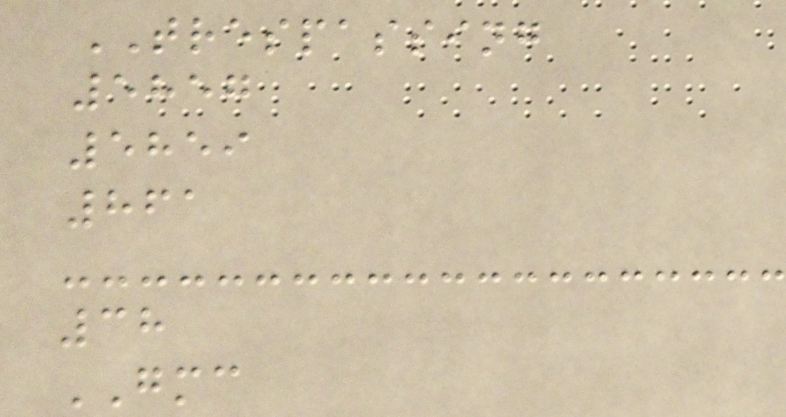TRESPASSING
5857
5859
861
38
GMC
